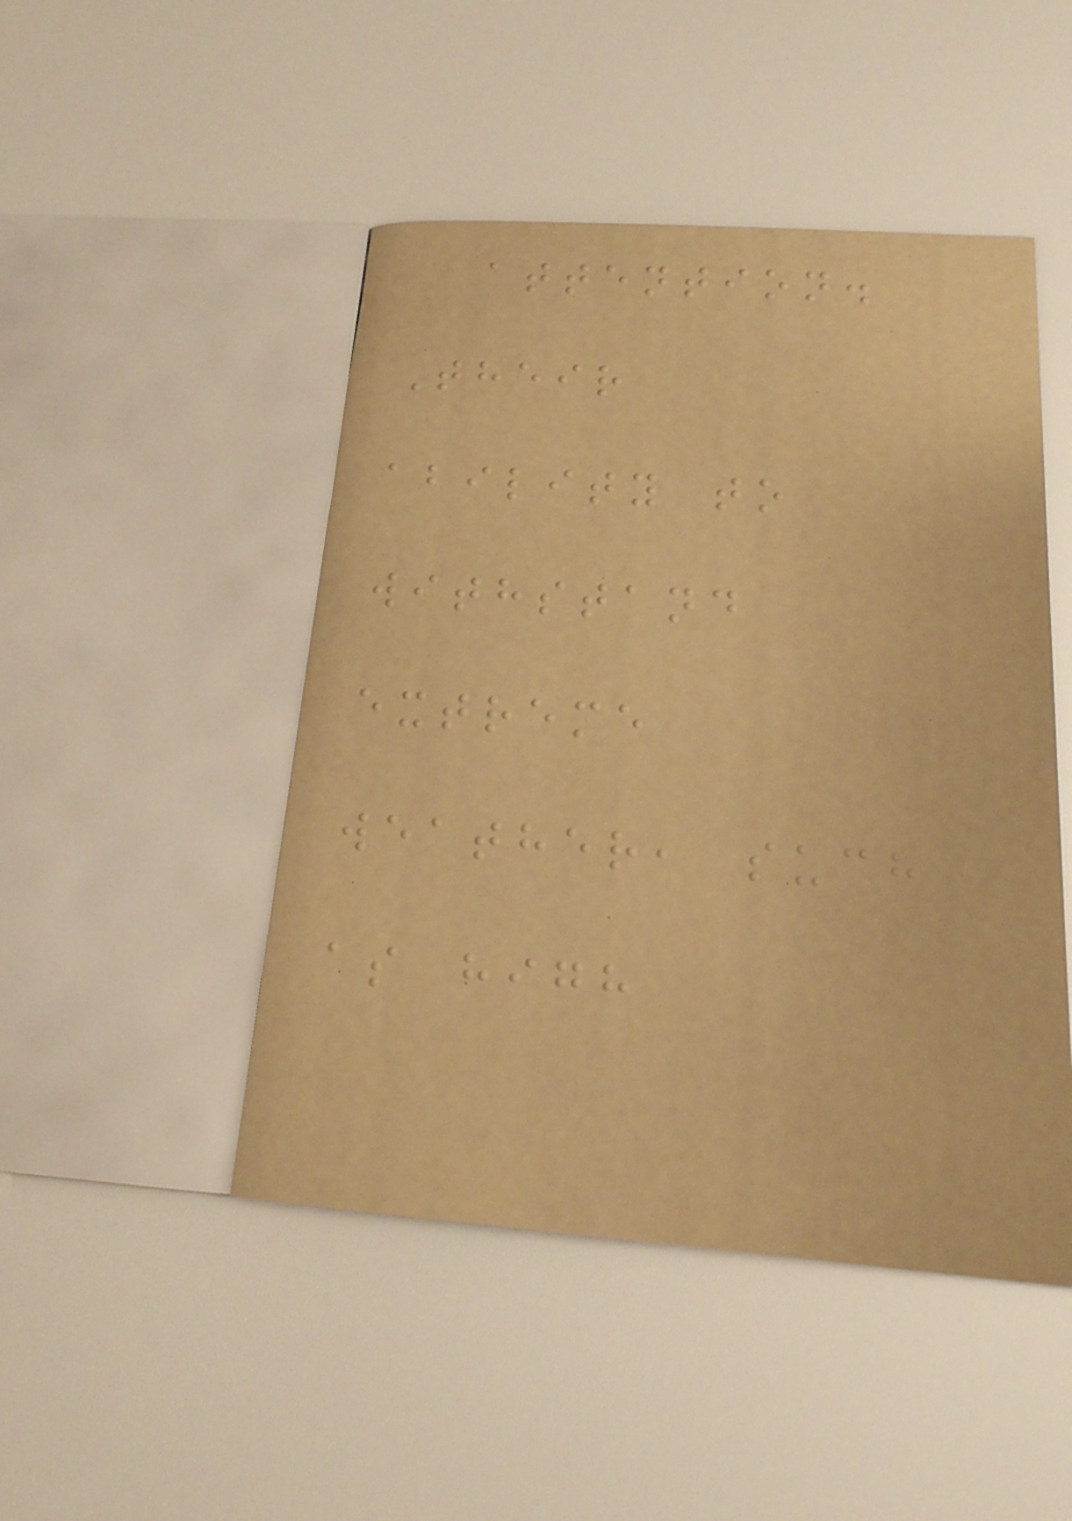attention.
Their
ability to
withstand
extreme
weather, such
as high
